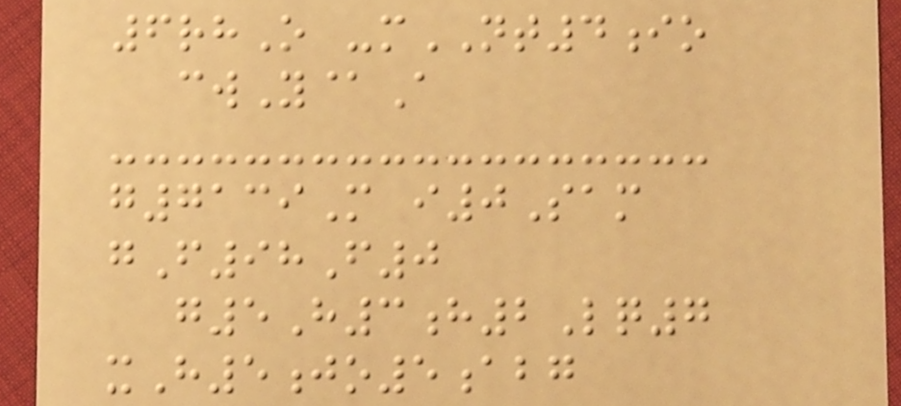6rhO -mNT4io
cwY@A
g7139M i0Sam
gF98F0
g5H3h2Lq7
xH5jo5abg
